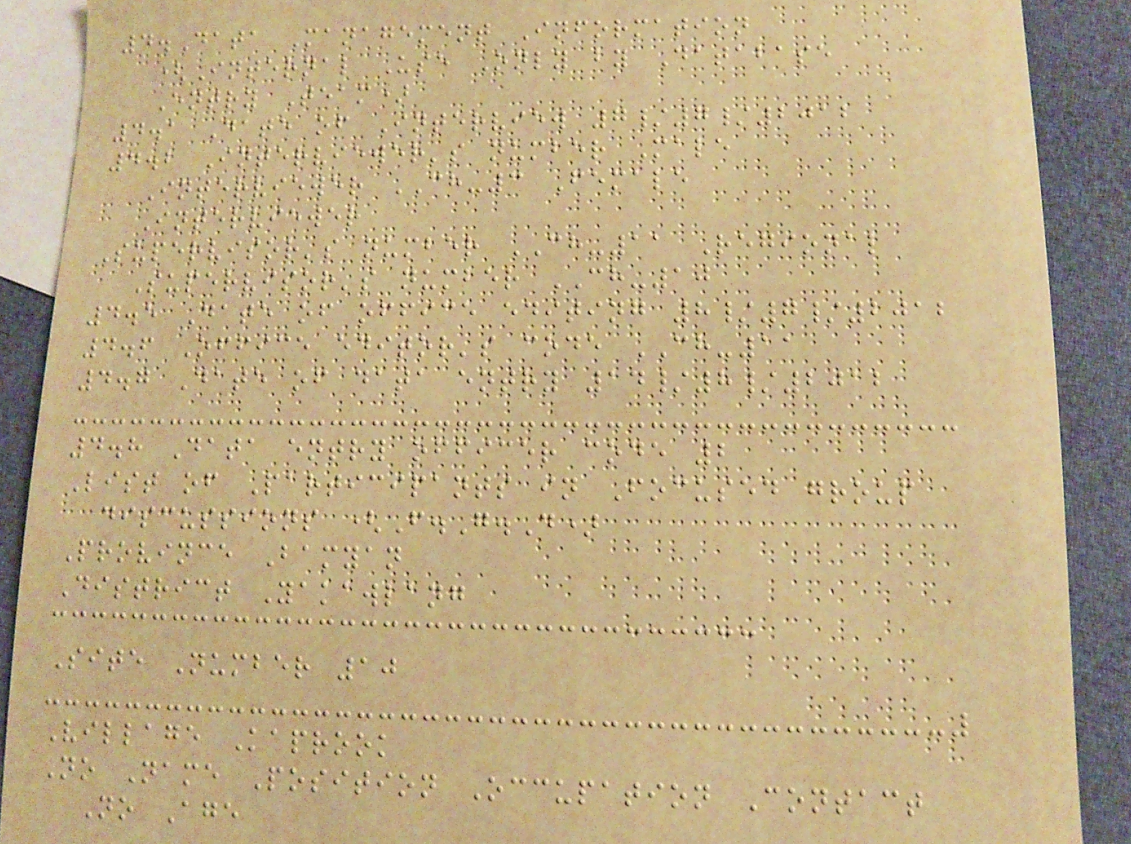4.Data Management Information
(Internal Use Only by Database
Entry Team)
4.1 Date of Interview 7/7/2012
4.2 Interviewer's number Male
Interviewer CH-3 Female
Interviewer
Supervisor's number CH-11 Regional
Supervisor's number CH-10
4.5 Date of office editing 8/7/2012
4.6 Office editor's code CH-11
4.7 Date of data entry 14/8/2012
4.8 Data entry officer code 2
List of Participants in Focused group
discussions (F.G.D)
Province Bamyan
District Yakawlang
Site Number 10
Village Kaprook
No Name Position Occupation Contact
No Age
